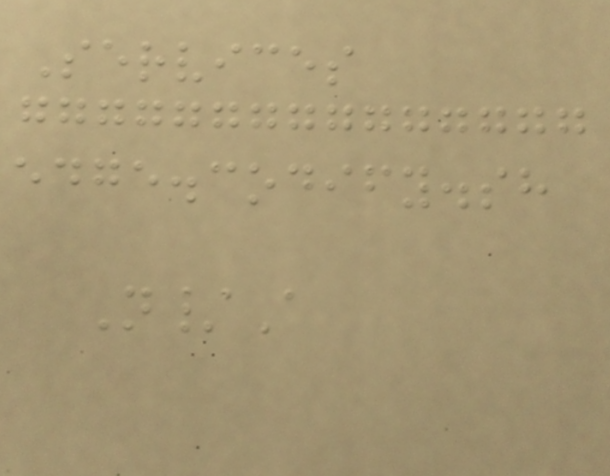Services
edge.codify.sh
N/A
